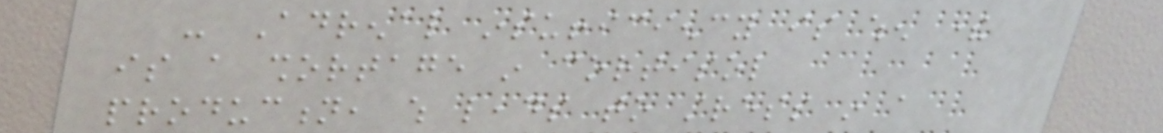- Adrenal insufficiency is when there
is a shortage in cortisol
production, which leads to stress in a
